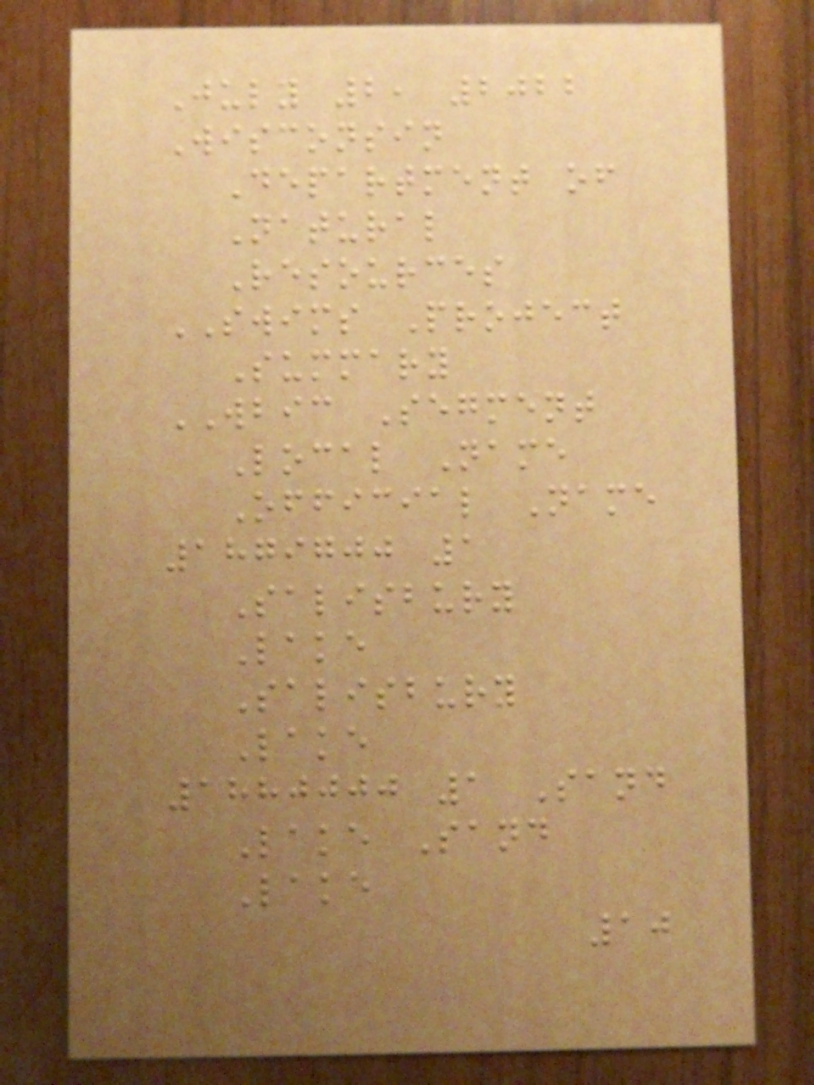July 2, 2022
Wisconsin
Department of
Natural
Resources
SWIMS Project
Summary
WBIC Segment
Local Name
Official Name
1879700 1
Salisbury
Lake
Salisbury
Lake
1880000 1 Sand
Lake Sand
Lake
10
